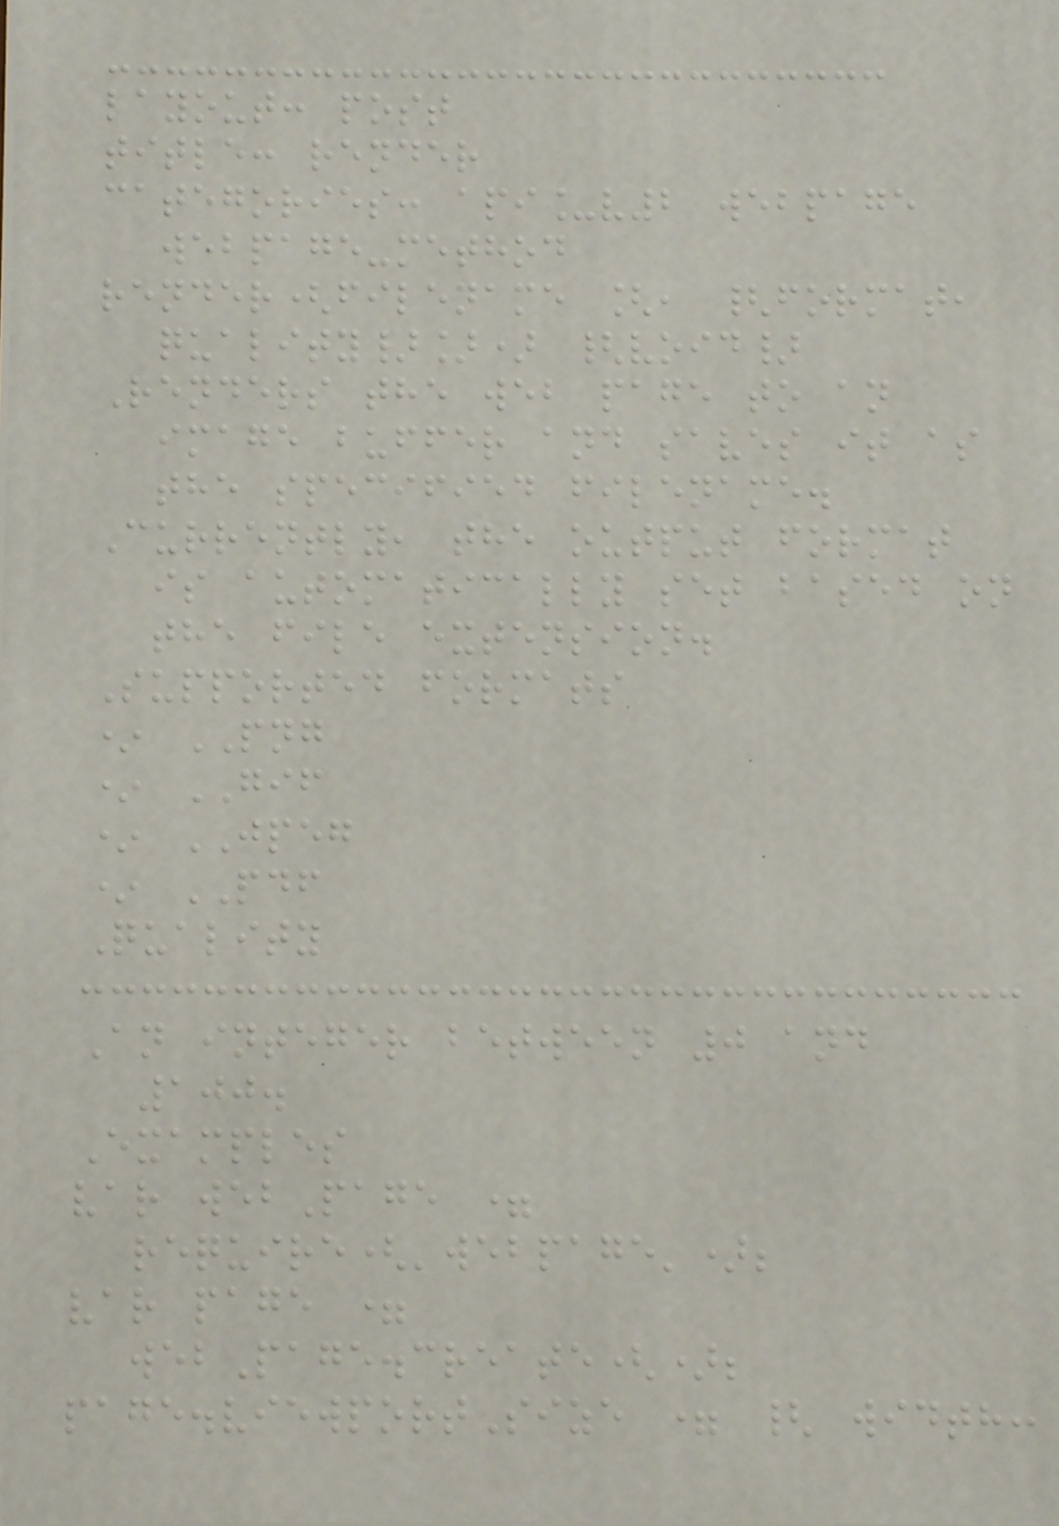layout: post
title: render
categories: api_v2 webpage
webpage-method
render(filename [, {format,
quality}]) {void}
Renders the web page to an
image buffer and saves it as
the specified filename.
Currently, the output format
is automatically set based on
the file extension.
Supported formats
* PNG
* GIF
* JPEG
* PDF
Quality
An integer between 0 and
100.
Examples
var webPage =
require('webpage');
var page =
webPage.create();
page.viewportSize = { width:
